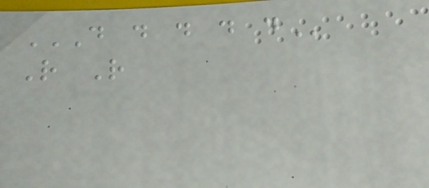D D D D D
R R
